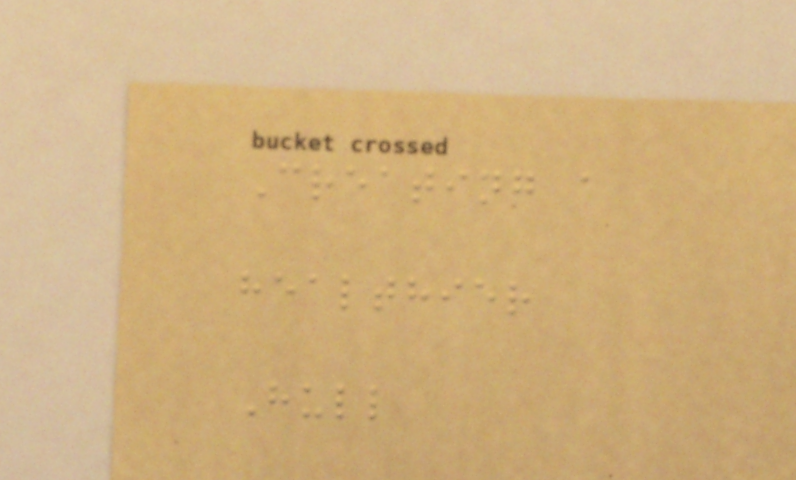Creating a
healthier
Hull
